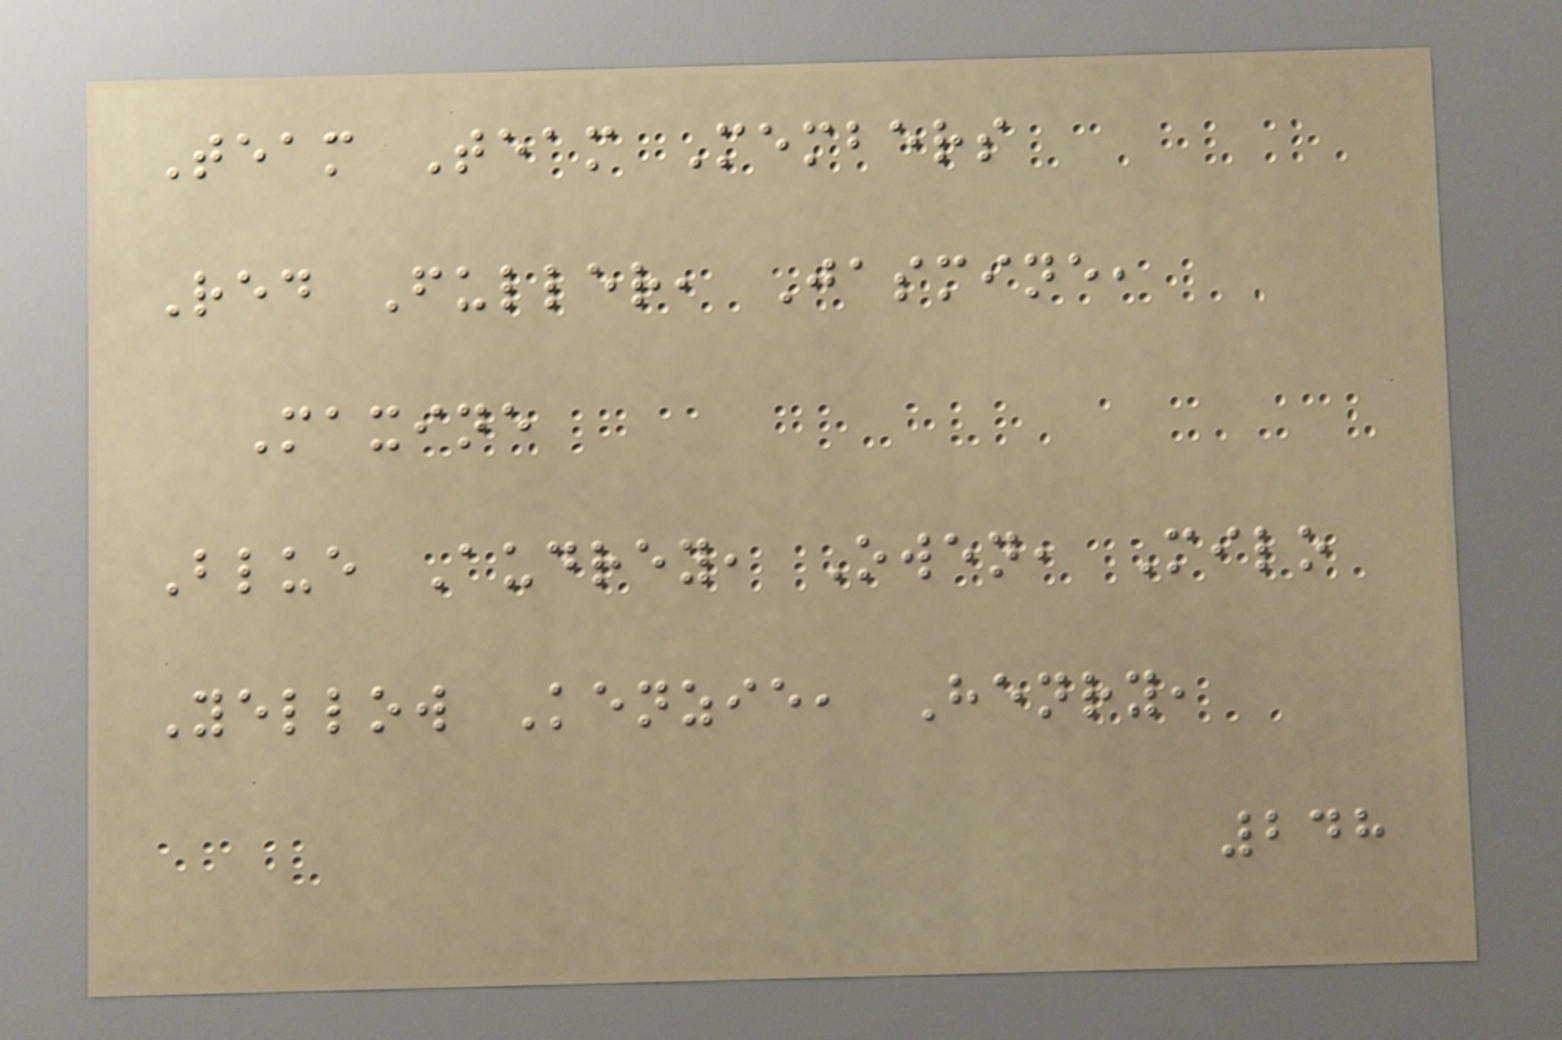Team Team Members
Red Fuller, Jasmine,
Maxine
Blue Audrey, Owen, Milo
Yellow Kenzie, Henry,
248
